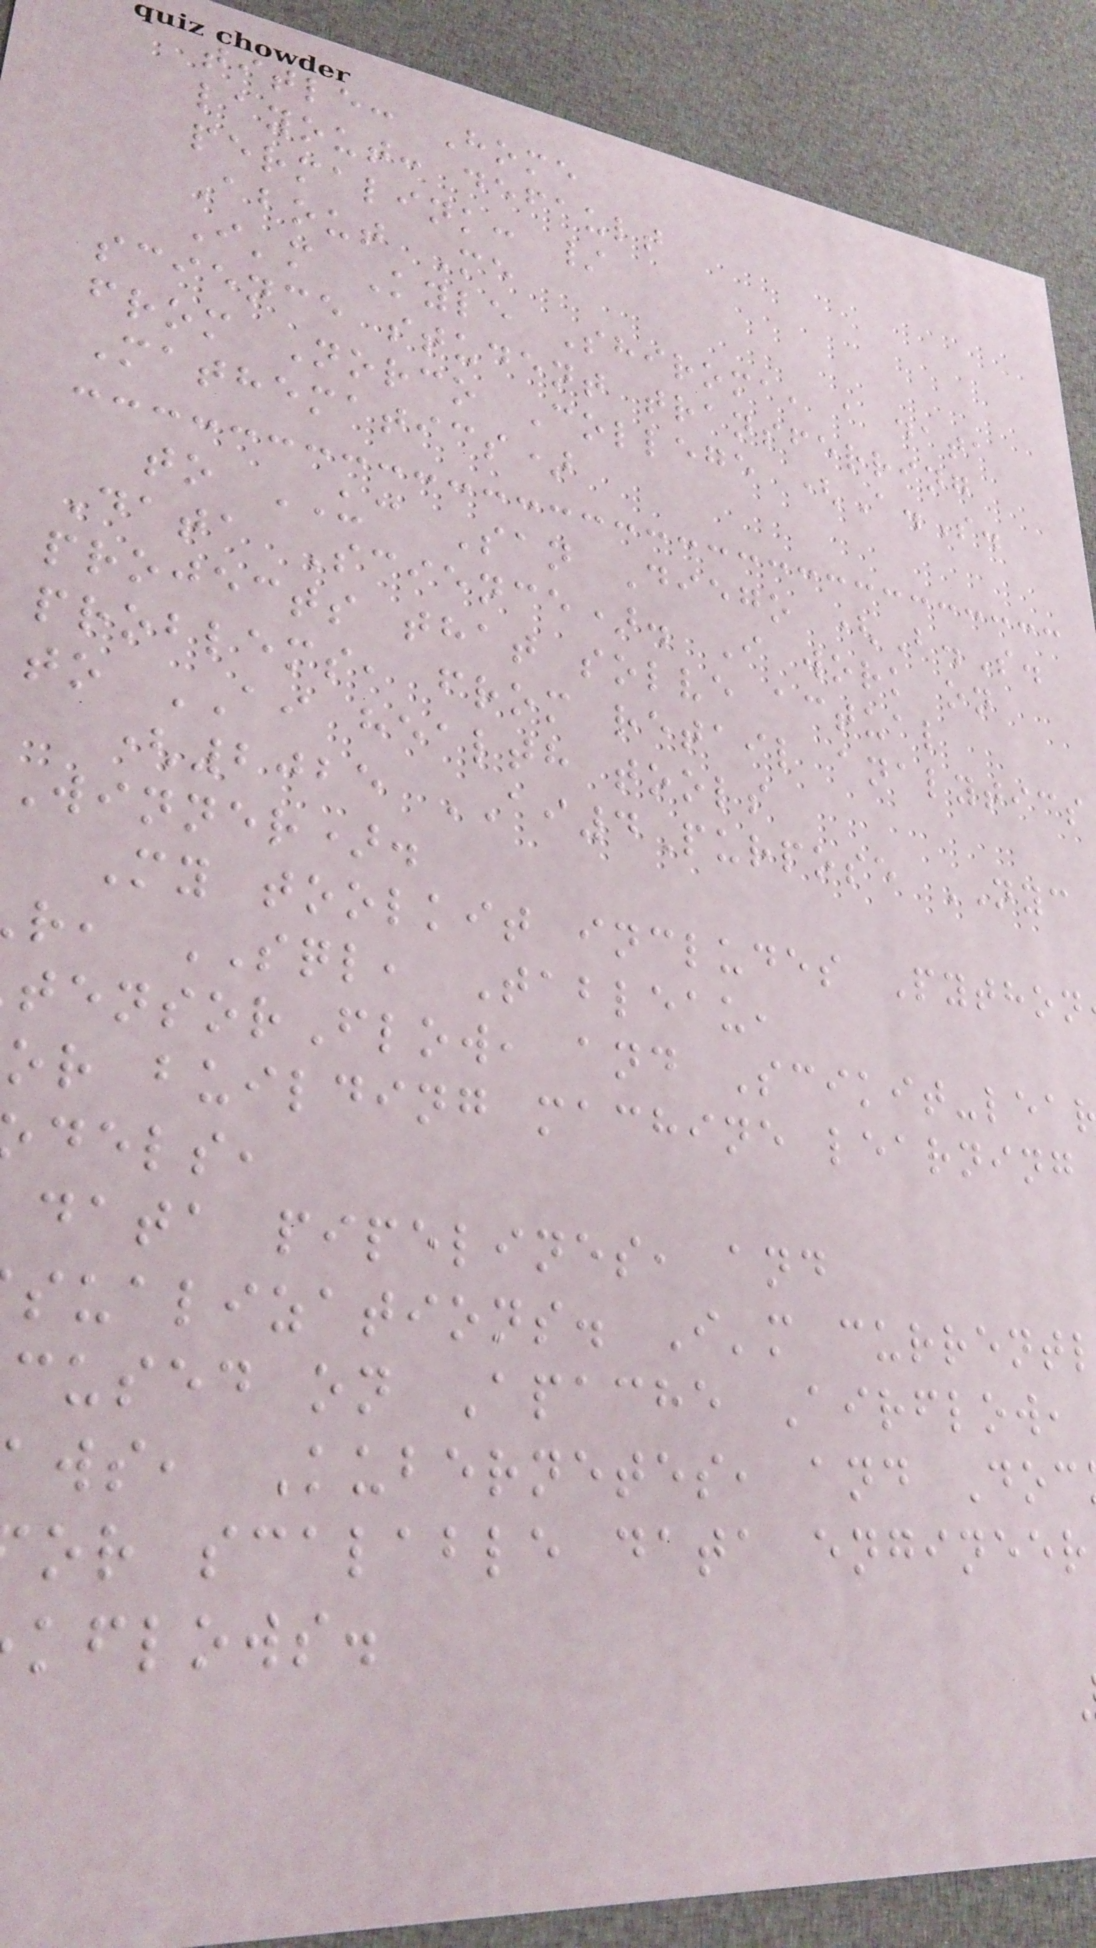title: Home
layout: default
permalink: /
About Me
I'm Kyle Shiroma, a data
science student transferring
from Norco College (A.S.
Mathematics)
to UC San Diego (B.S.
Data Science). I work on
projects that solve actual
problems, from retail analytics
to AI health tools
(2025 AI4Purpose NYC
Winner).
My toolkit includes Python
r, SQL, Tableau,
ensorFlow, and Scikit-lea
or building machine learning
dels,
data pipelines, and
sualizations. I'm current
cused on Apache Airflow,
ws, Kubernetes, and Doc
or scalable data engineer
kflows.
